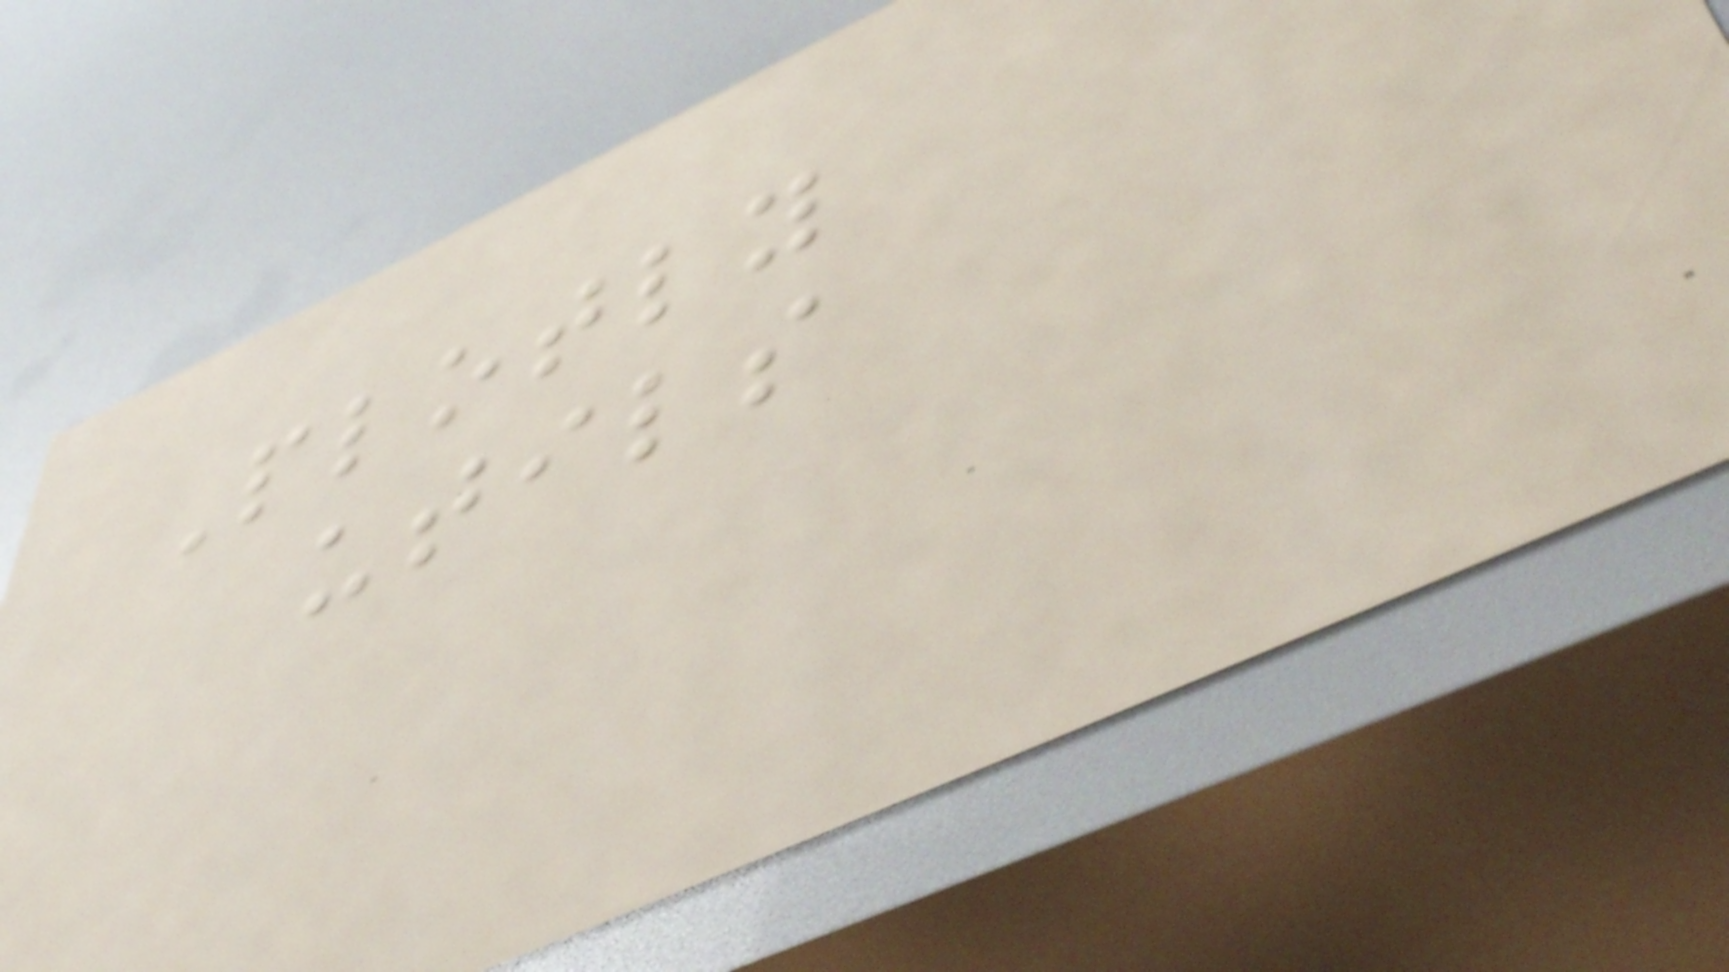Plotly
utils
